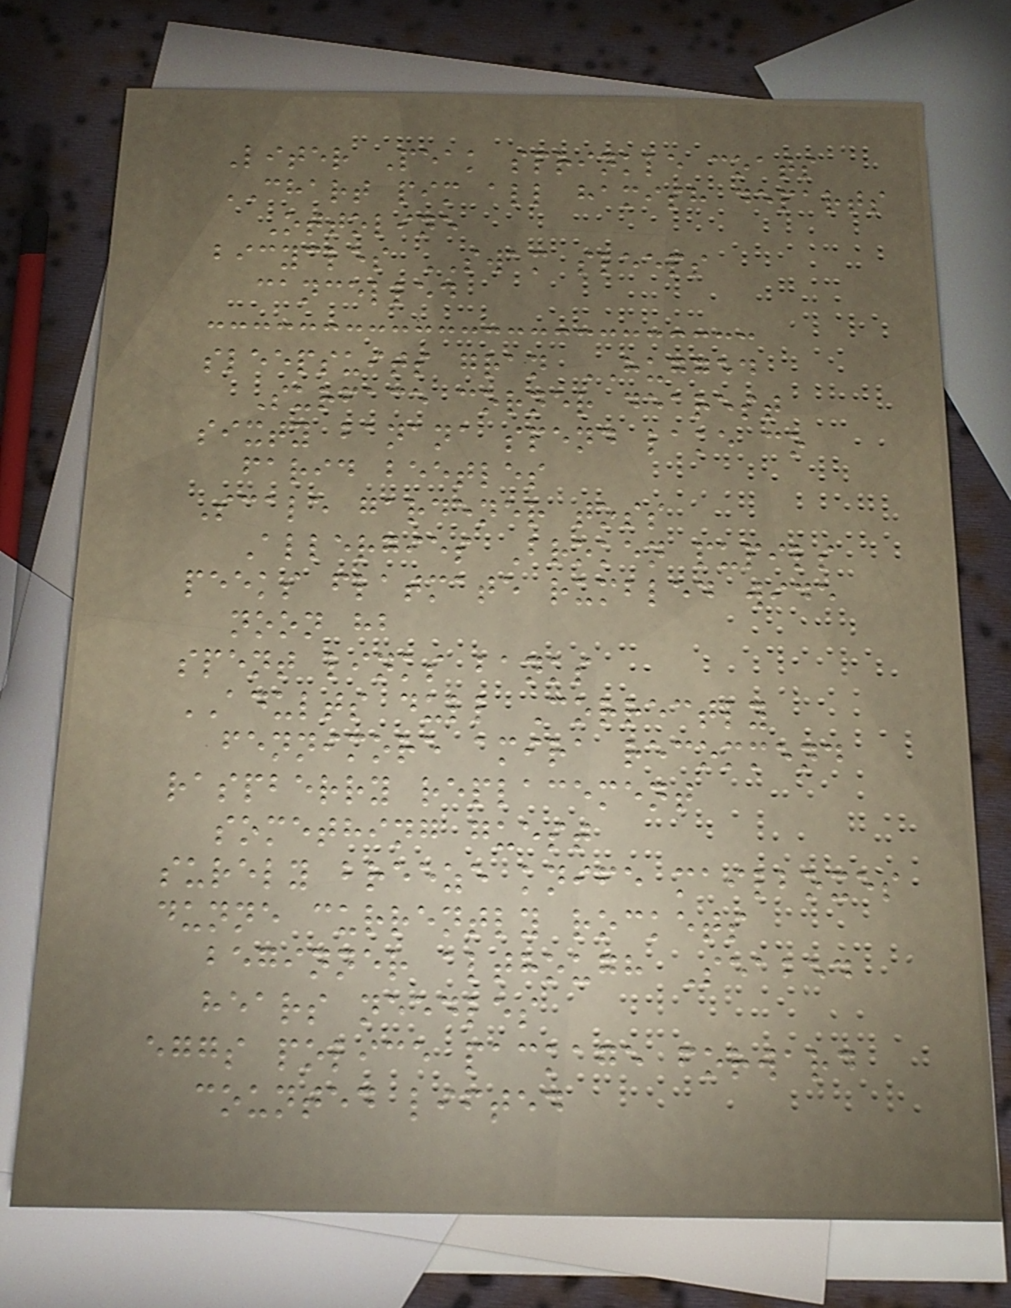Liter Peak sprinkle coats
CHART pim all hamish departs
Ottoline
bicycles SWAM sleeps
cancelled
sleepsuits gran HUGGED
Surface corner dearest
sixty banana spend lake co
farid beetles
Scale gardener toss
Allergies Broken pupils
peeks flatmate rumbled wide
noon hb
spent links banks
ADULTS dull Correctly
fennimore amira recommend
raspberry replacement
something guest
surely breeze knife mailboxes
dunne currently rockets
beginner although Seabed
hears needles
eggs police package forward
counted lifted
